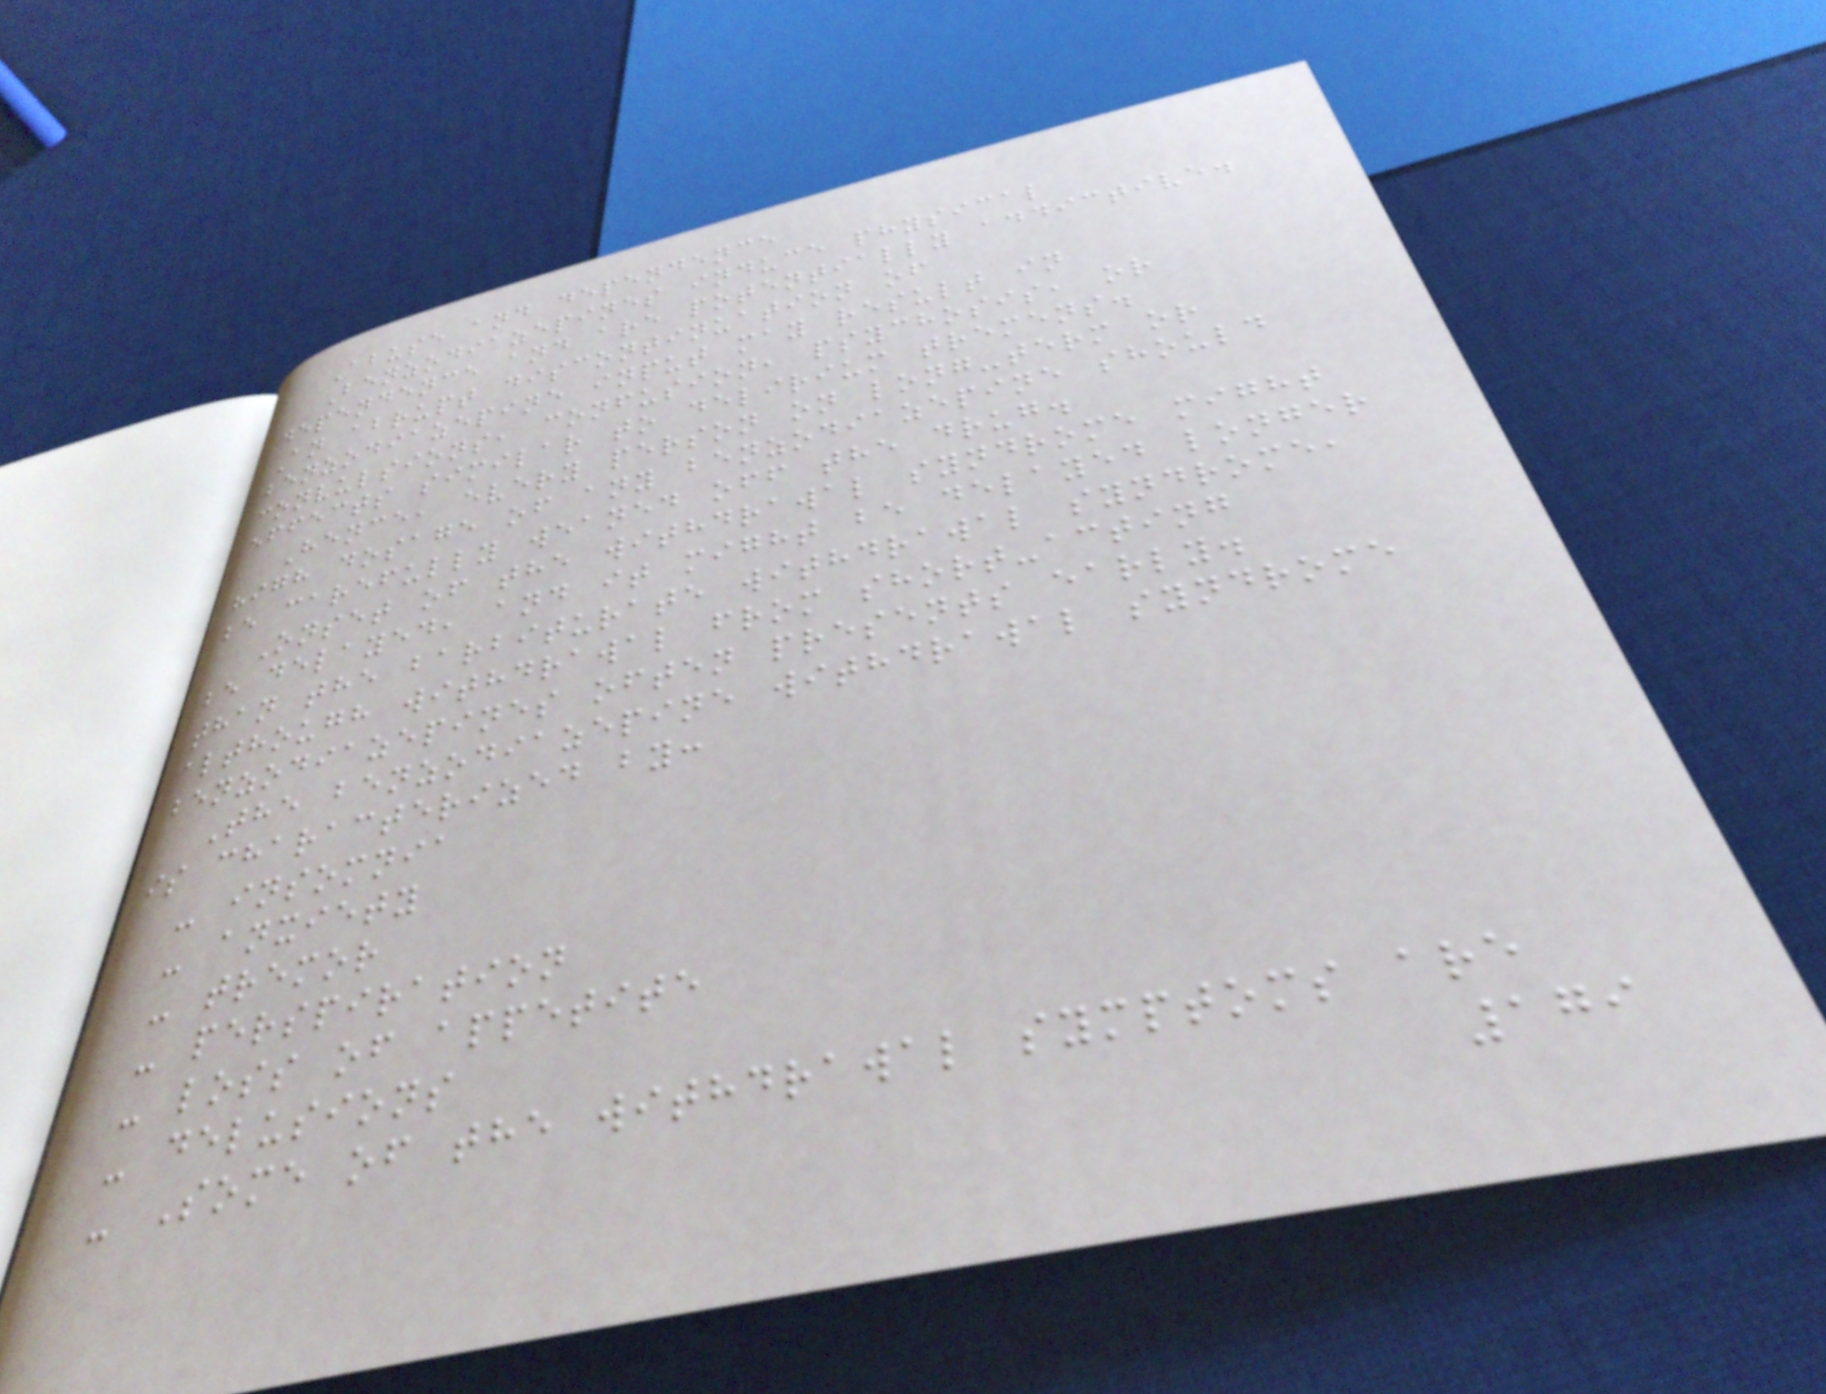Abuse and dependence
Benzodiazepines induce physical
dependence and are potentially addictive.
An abrupt discontinuation of
benzodiazepine input may result in
convulsions, confusion, psychosis, or
effects similar to delirium tremens.
Hence, every person on long-term or
high dosage of any benzodiazepine should
be carefully weaned off the drug.
Onset of the withdrawal syndrome might
be delayed, and it might be delayed longer
than the barbiturate withdrawal syndrome,
although withdrawal from short-acting
benzodiazepines often presents early.
The benzodiazepine withdrawal syndrome
is characterized by:
- insomnia
- anxiety
- tremor
- perspiration
- loss of appetite
- delusions
- Some of the withdrawal symptoms are
179
